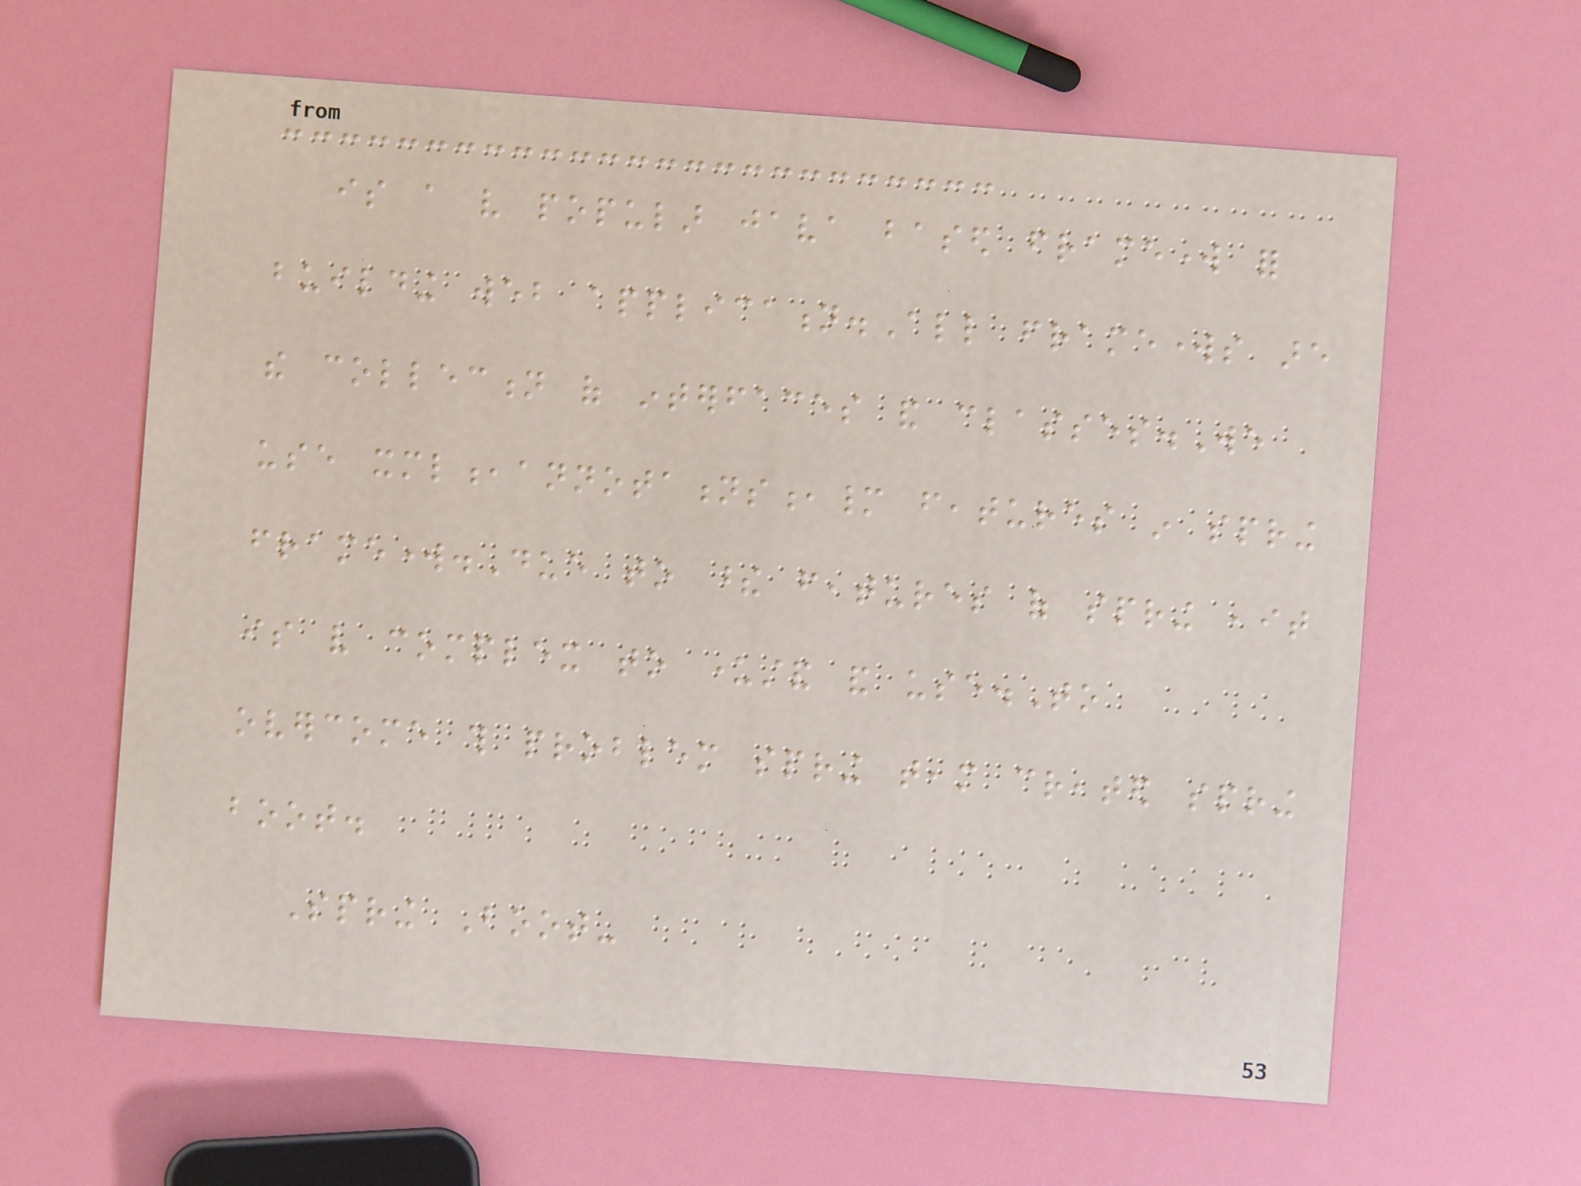is a very popular java based framework for
building web application.All frameworks are
the collection of interfaces and classes.We
use xml,annotations,many features in spring
framework.Due to these features of spring ,it
is very complex to understand and use.To
overcome this problem spring team created spring
boot.
Spring Boot-
